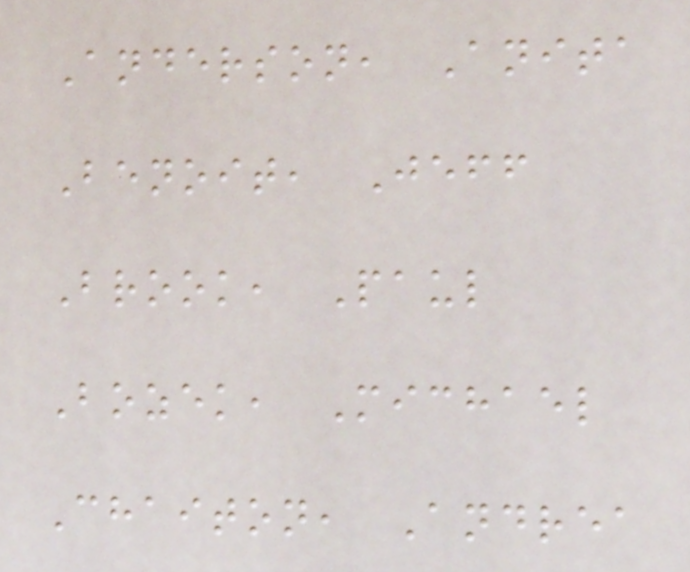Anderson, Anita
Benoit, Jeff
Brook, Paul
Bozek, Michael
Chaiton, Andrea
